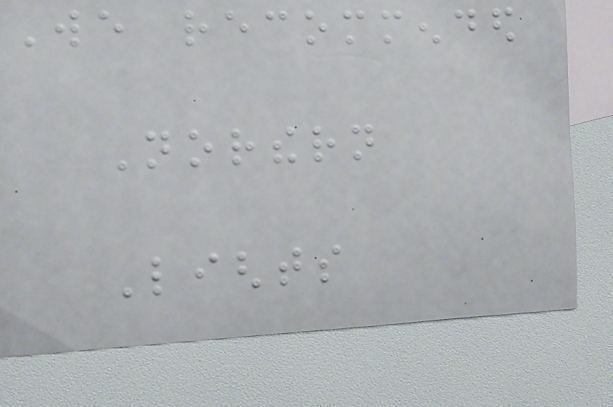We recommended
Northern
Lights
